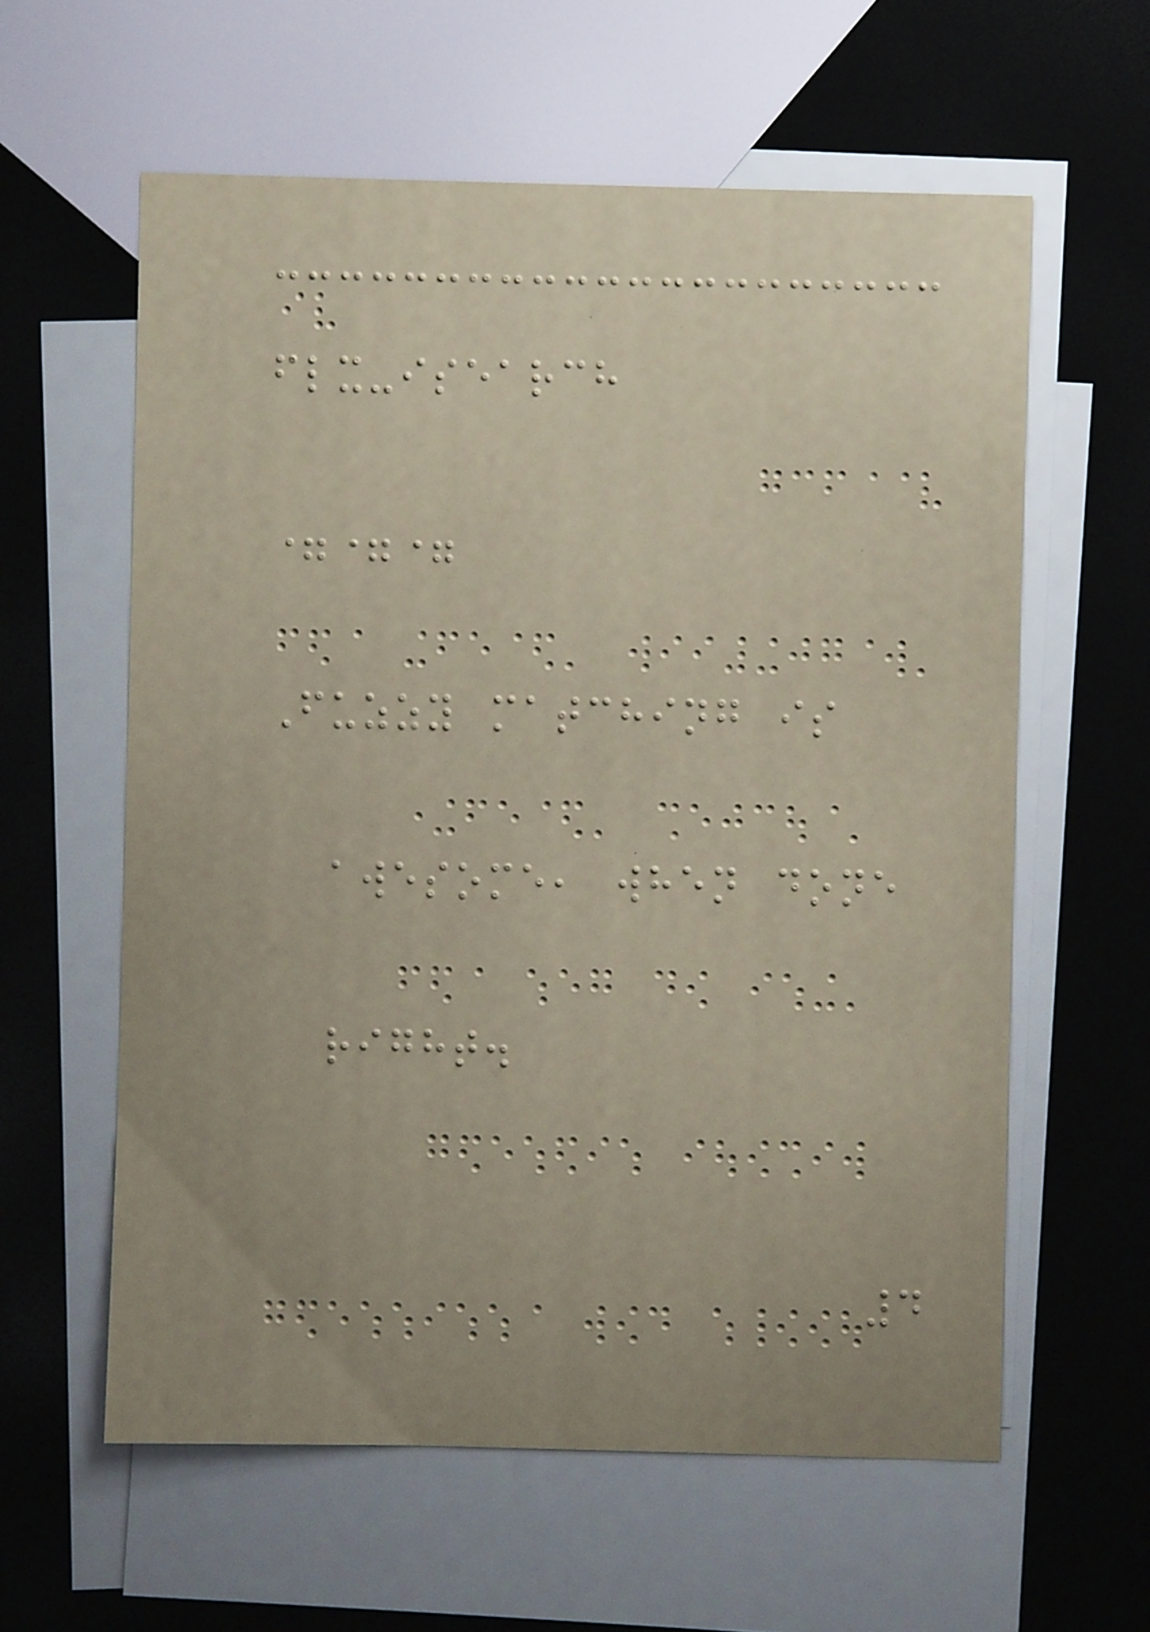flx-isearch
===
Fuzzy matching is
awesome, when done
right.
4
